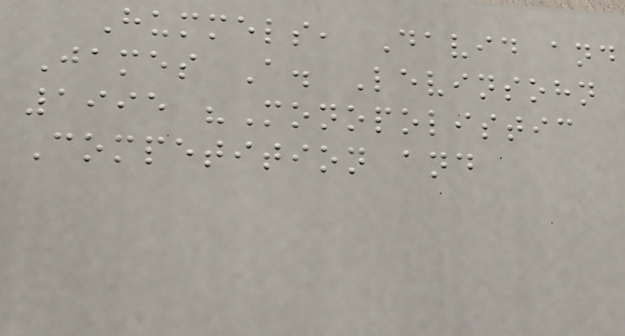Hummels, David and
James A. Levinsohn
1995 "Monopolistic
Competition and
